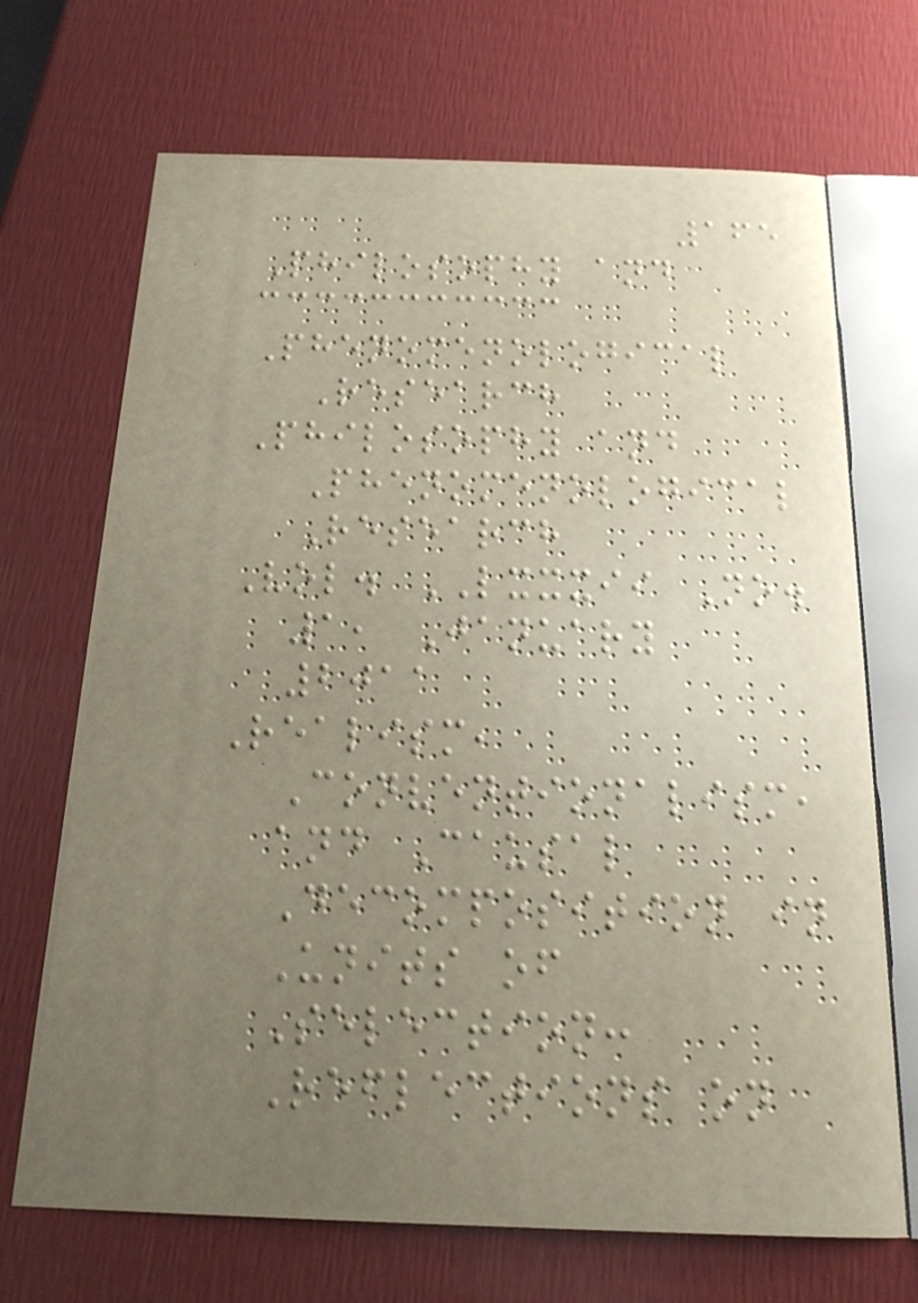165
Philosophy and
Phenomenological
Research
Philosophy and
Phenomenological
Research
Vol. LXXXII No.
1, January
2011
Realism,
Conventionalism,
and Causal
Decomposition in
Units of
Selection:
Reflections on
